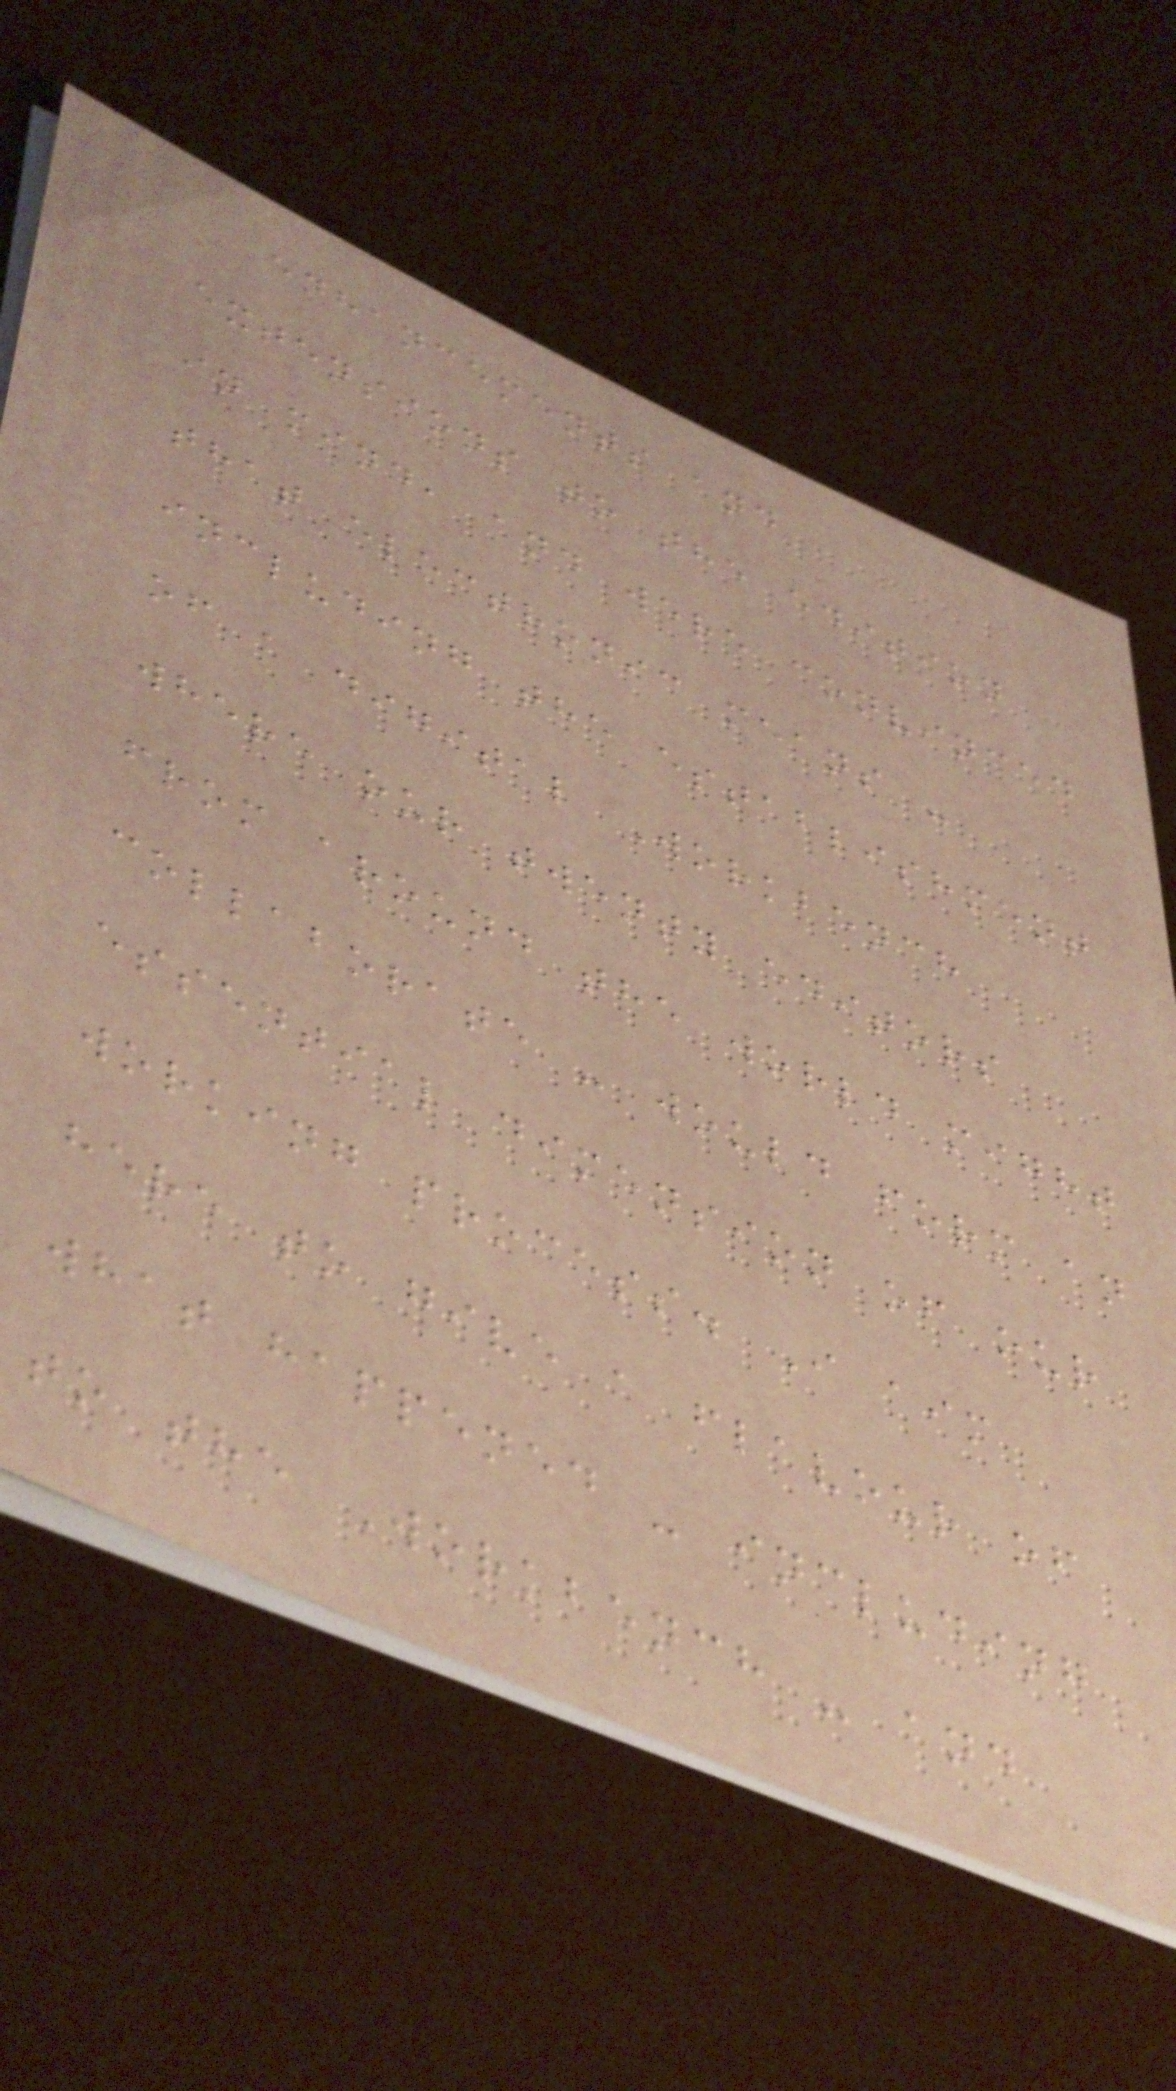enhancements and
extensions to the edition
in mind, and were convinced
that electronic means -
including the establishment
of a digital Workbench
where our twenty editors
from around the world might
collaborate - would form an
essential dimension of our
working process. I aim
here to give a flavour of
what happened - including
to the Workbench - and
